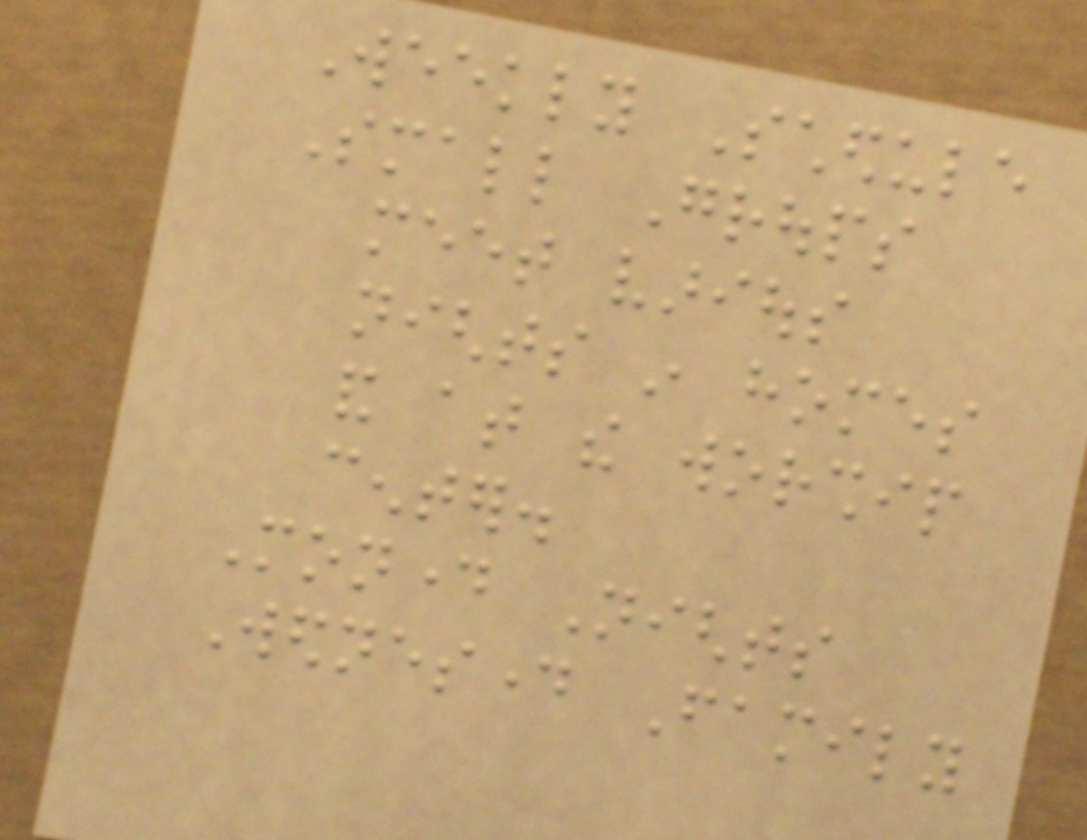Weekly Schedule
Small Groups
meet various
nights in homes
and at the worship
center.
Monday Nights
Wednesday Family
